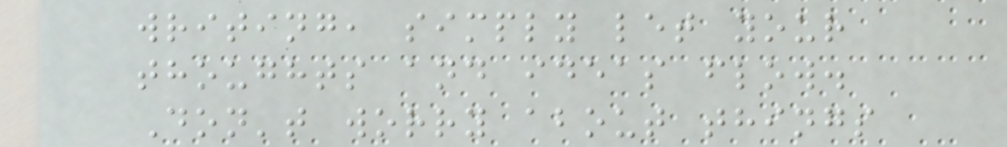writing, simply let your
thoughts and ideas flow.
Don't worry about things
